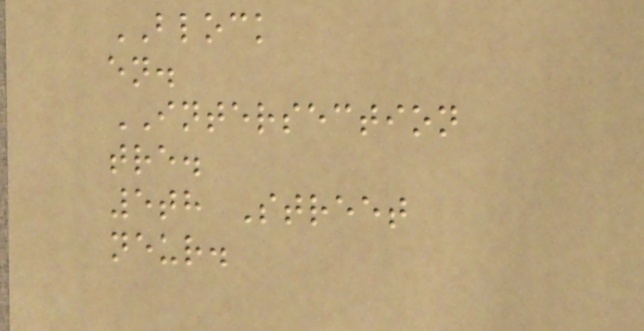BLOCK
en.
INTERSECTION
tre.
5th Street
neur.
